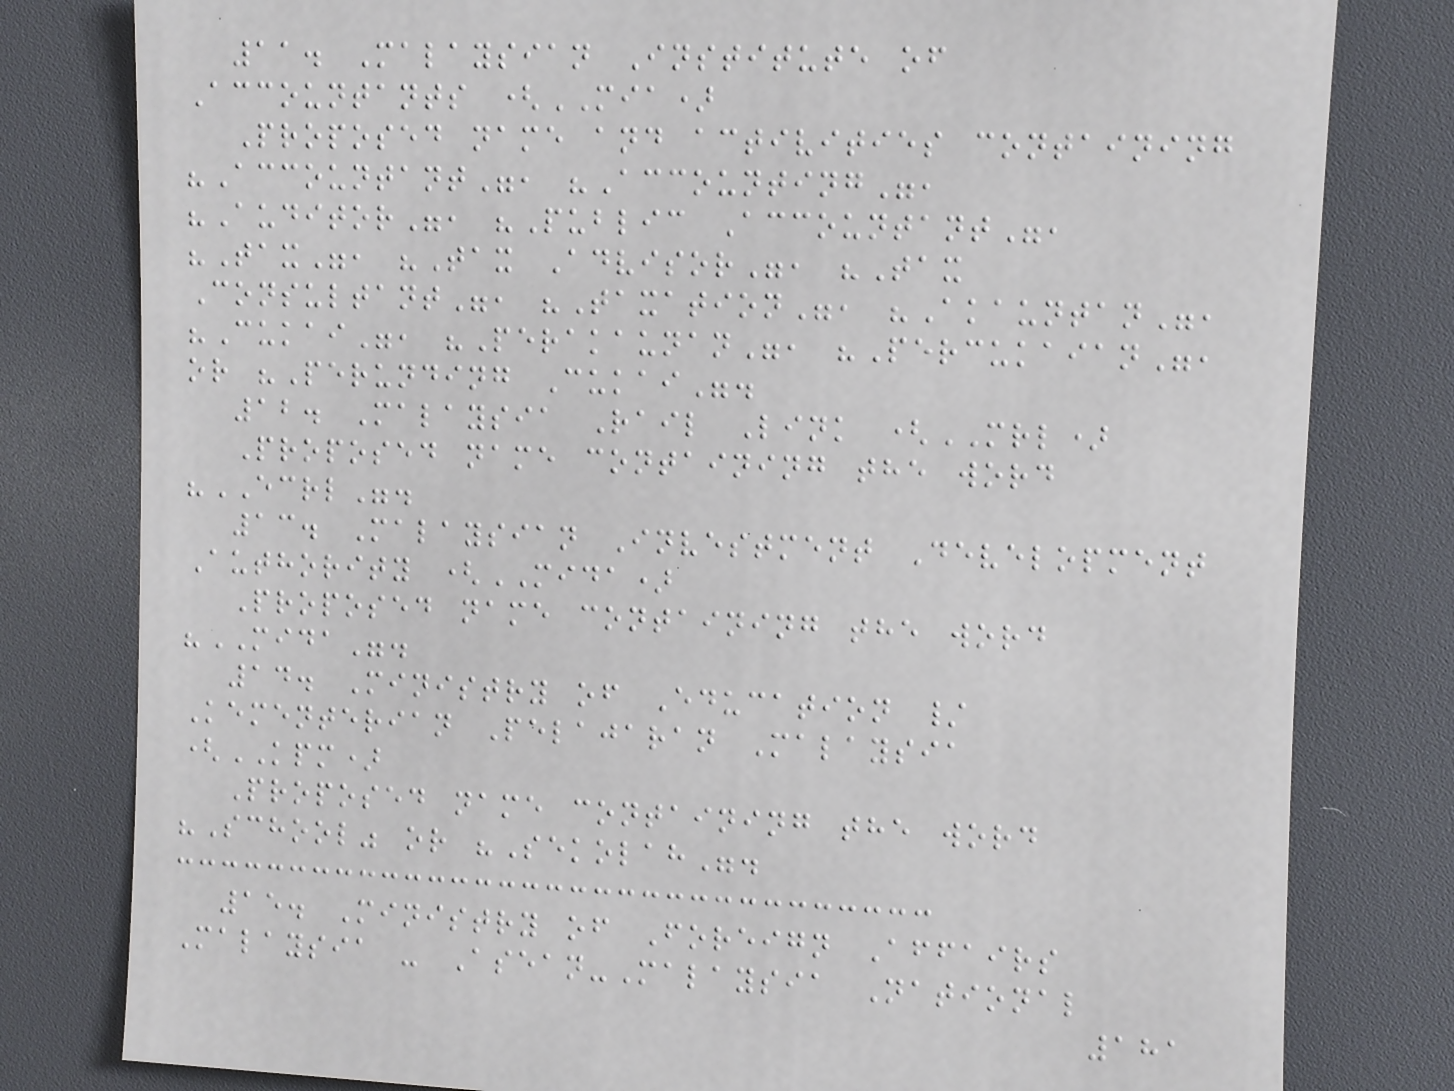11. Malaysian Institute of
Accountants (MIA)
Proposed name and activities containing
"Accountant", "Accounting",
"Auditor", "Public Accountant",
"Tax", "Tax Advisor", "Tax
Consultant", "Taxation", "Akauntan",
"Cukai", "Perakaunan", "Percukaian",
or "Perunding Cukai".
12. Malaysia Rail Link (MRL)
Proposed name containing the word
"ECRL".
13. Malaysian Investment Development
Authority (MIDA)
Proposed name containing the word
"MIDA".
14. Ministry of Education /
Kementerian Pelajaran Malaysia
(KPM)
Proposed name containing the word
"School" or "Sekolah".
15. Ministry of Foreign Affairs
Malaysia - Asean-Malaysia National
181
